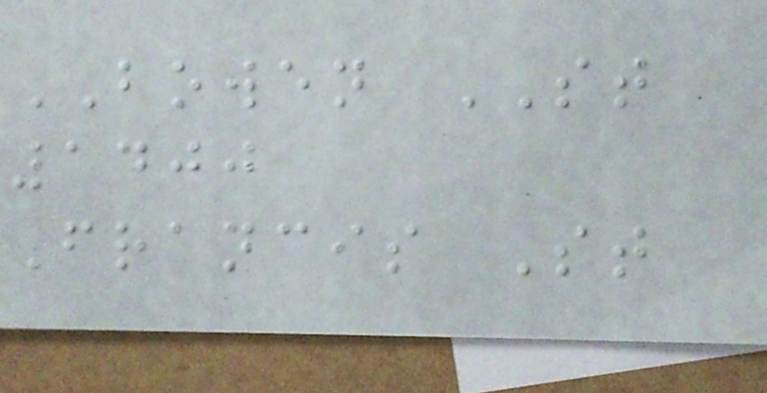BOWEN ST
1400
Francis St
